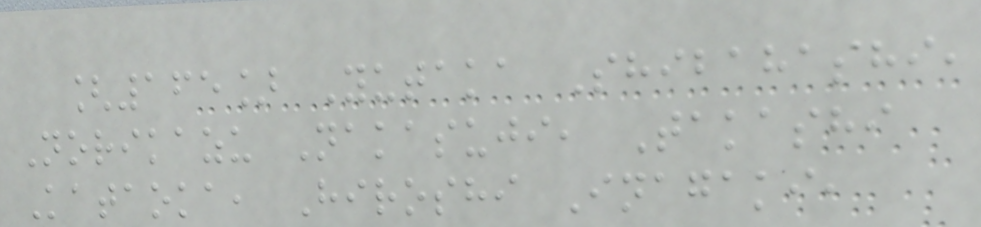[165] Yutaka Shibahashi,
Norikazu Nakasuji, Takashi
Kataoka, Hiroshi Inagaki,
